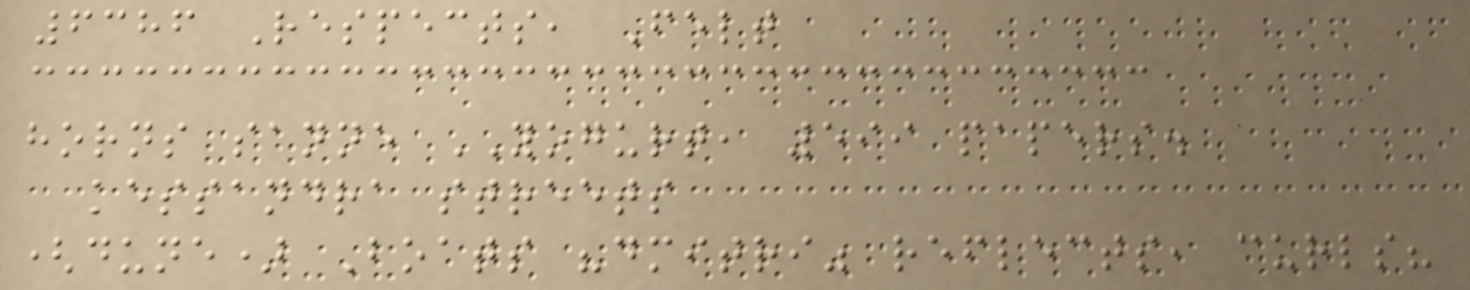6386 Respects, Felt
horns sanne YOGURT, 599 papers.
kessandra streets
(dune) Boats "dmitri" reflects, curls?
